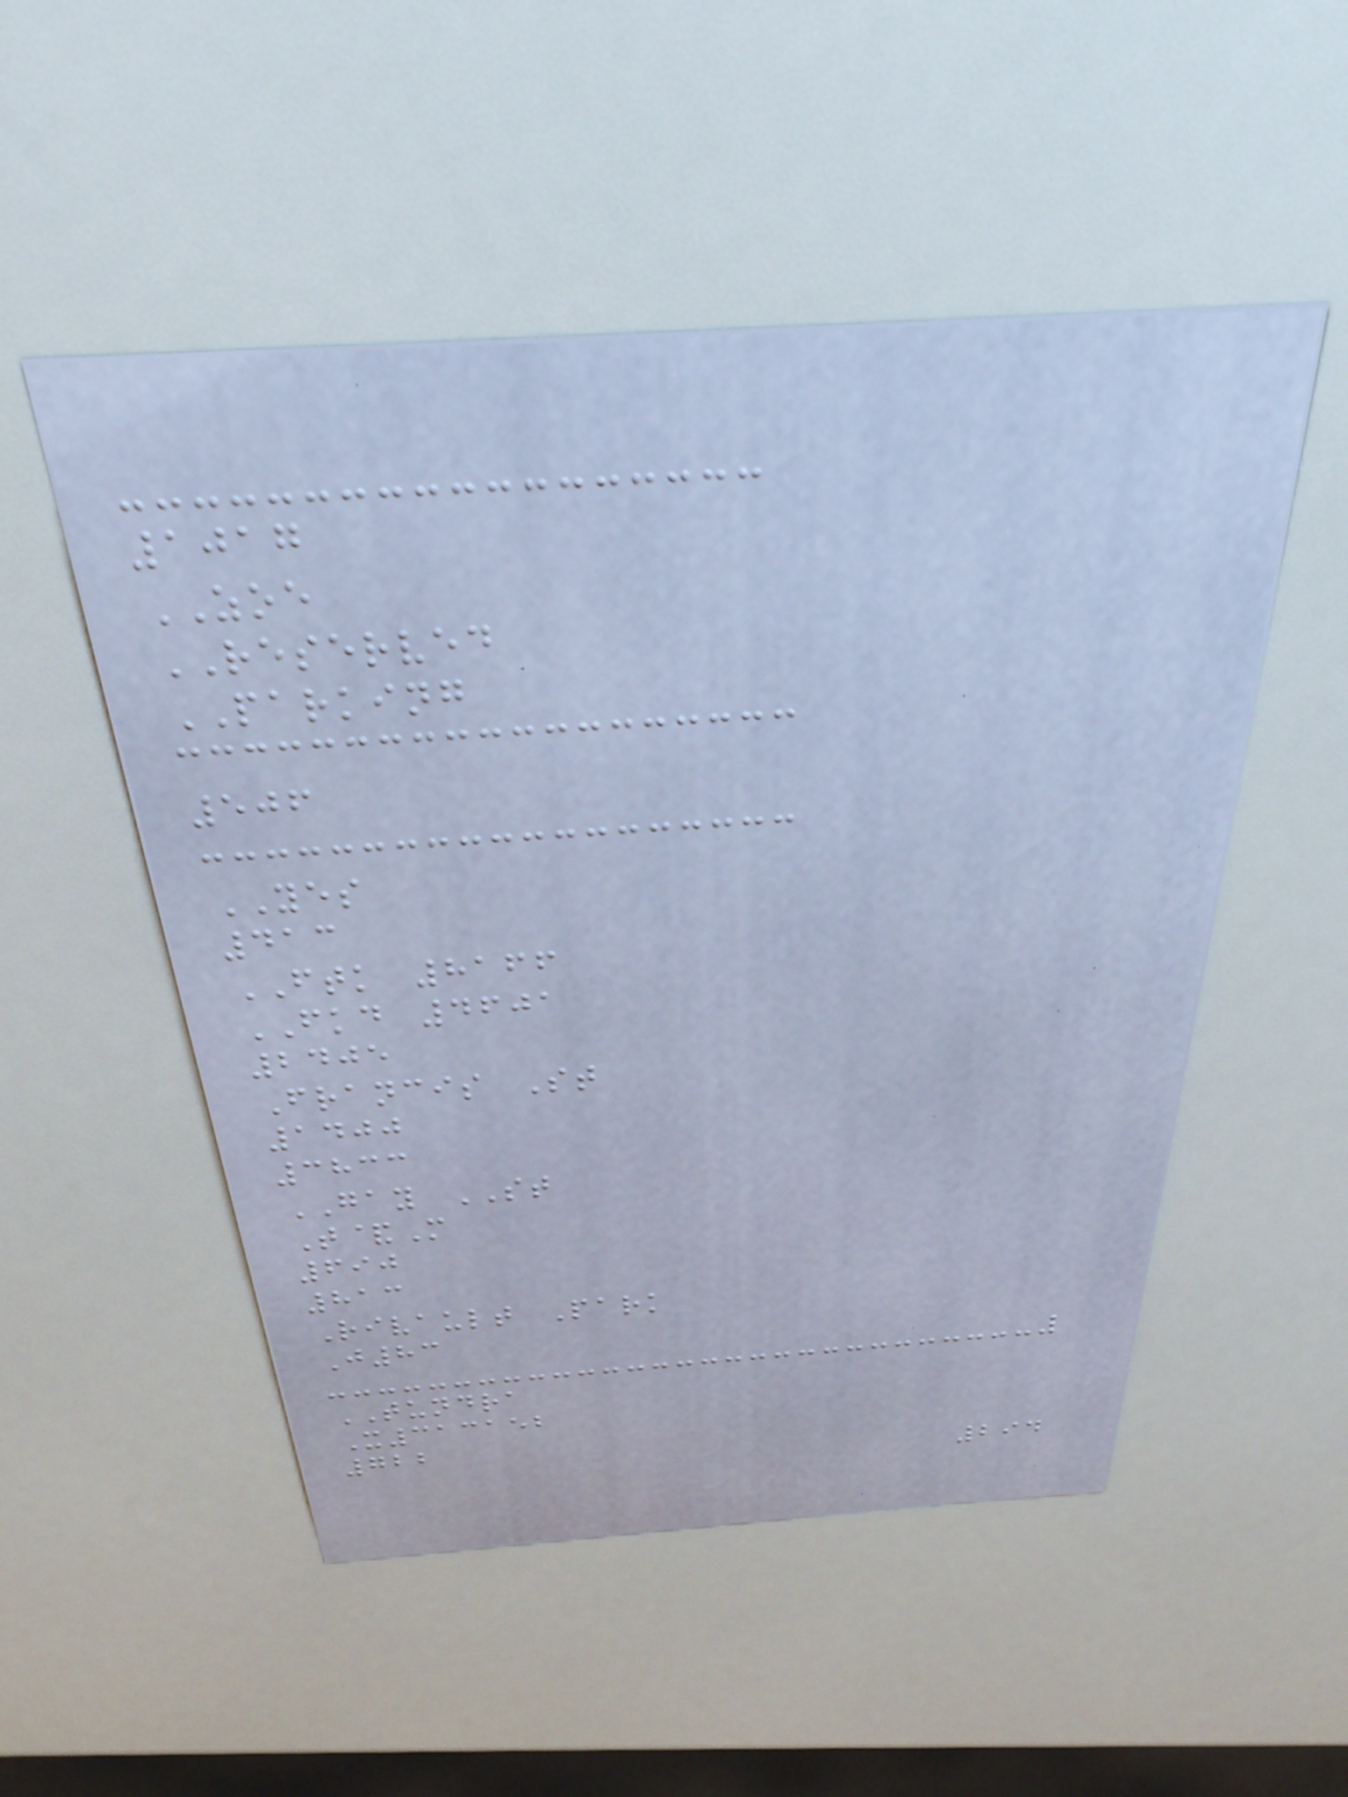1017
ZOE
RESERVED
PARKING
506
YES
413
FTK 8166
FKD 4601
2405
Francis St
1400
3833
GAY ST
T&M
690
813
Rivault Park
J83
TUNDRA
X313152
722
294
